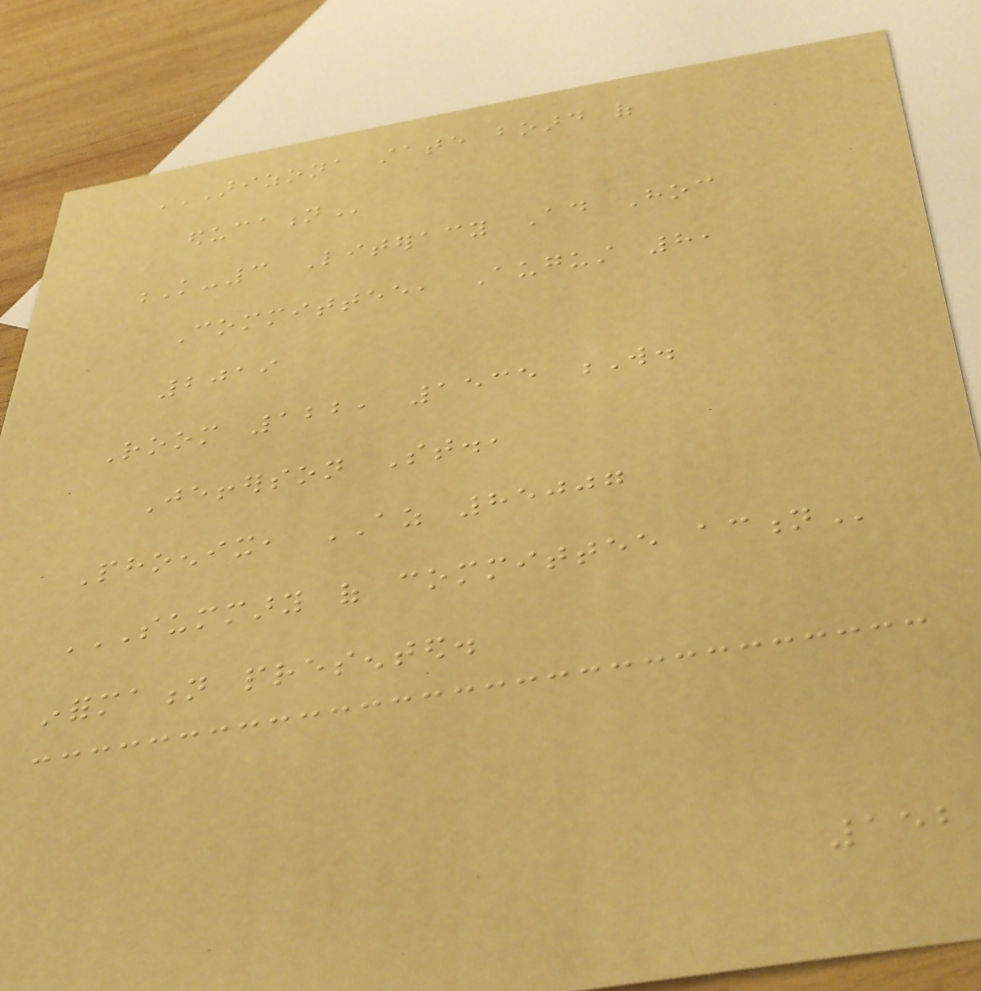ARIZONA STATE BOARD OF
EDUCATION
K-3 Literacy Ad Hoc
Committee, August 8,
2019
Room 122, 1535 W.
Jefferson St.,
Phoenix, AZ 85007
SUMMARY OF COMMITTEE ACTION
information presented.
152
